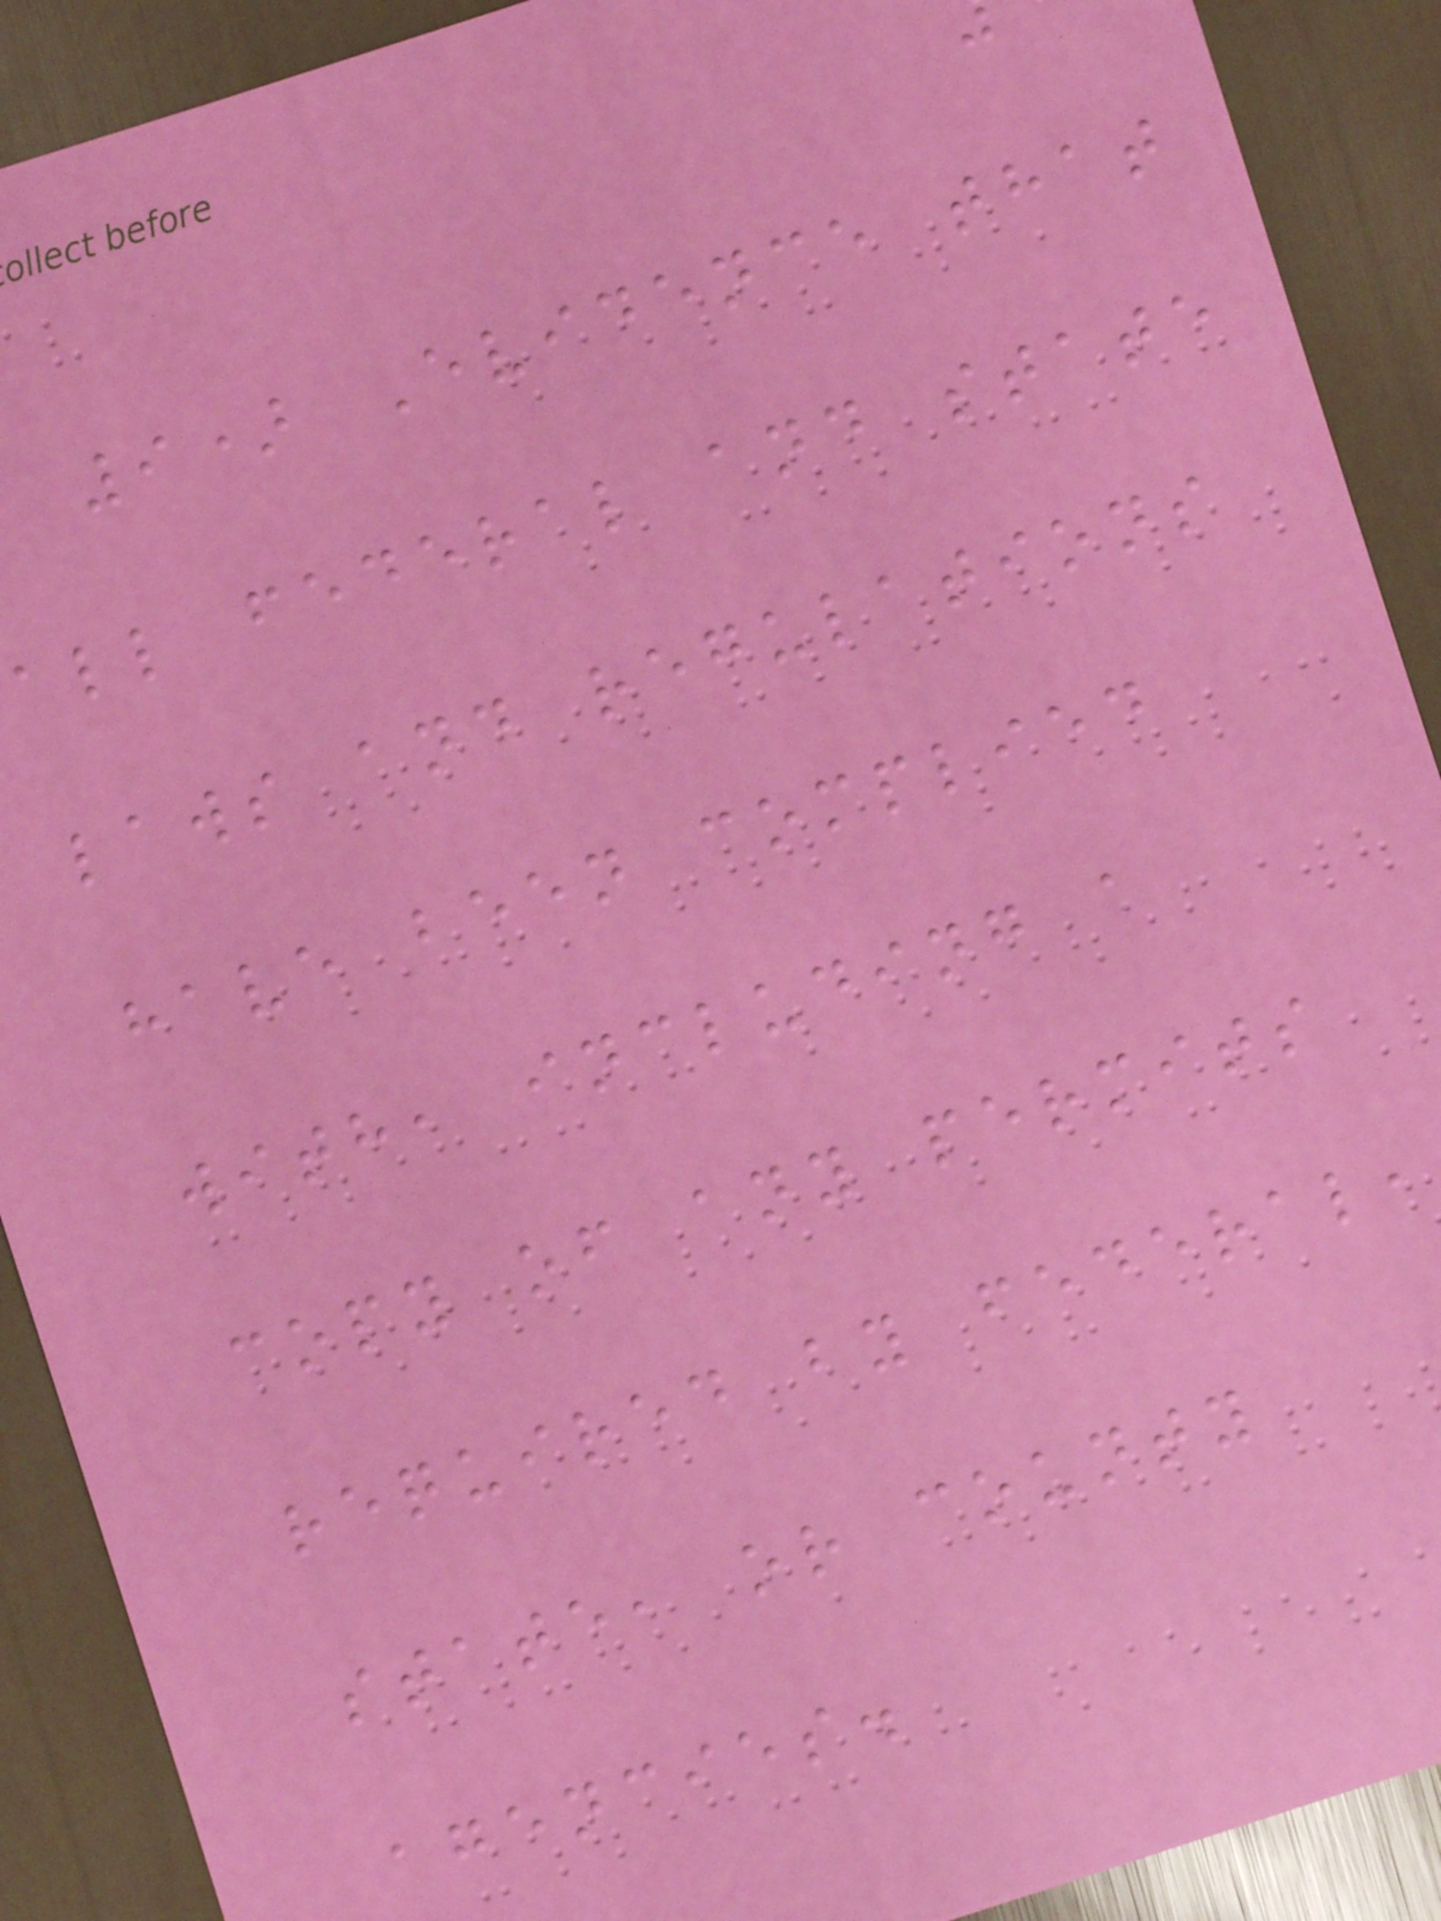9) Evidence that
all federal and state
laws and regulations
have been complied
with, including a
copy of any permits
required by federal,
state, or county
agencies.
